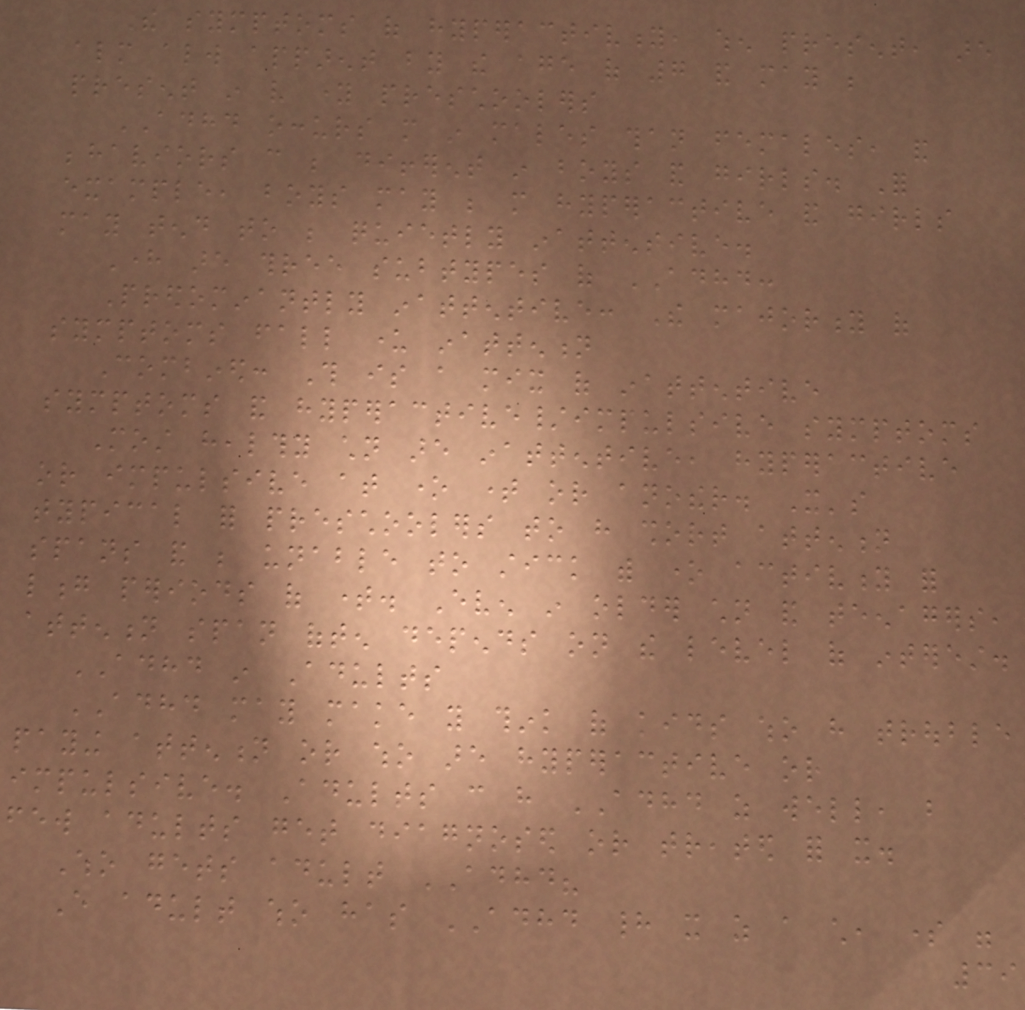The symptoms of hyperactivity, when present, are
almost always apparent by the age of 7 and may be
present in very young preschoolers
ADHD occurs more in males than females, and
behaviors can be different in boys and girls. For
example, boys may be more hyperactive and girls
may tend to be quietly inattentive.
Here are three subtypes of ADHD:
Predominantly inattentive: The majority of
symptoms fall under inattention
Combined: This is a mix of inattentive
symptoms and hyperactive/impulsive symptoms
Most healthy children are inattentive, hyperactive
or impulsive at one time or another. It's
typical for preschoolers to have short attention
spans and be unable to stick with one activity for
long periods of time. Even in older children and teenagers,
attention span often depends on the level of interest.
ADHD in Adults
ADHD may make you think of kids who have trouble
paying attention or who are hyperactive or
impulsive. Adults can have ADHD as well, but
few adults get diagnosed or treated for it.
Who gets adult ADHD?
Every adult who has ADHD had it as a child, some were
39
